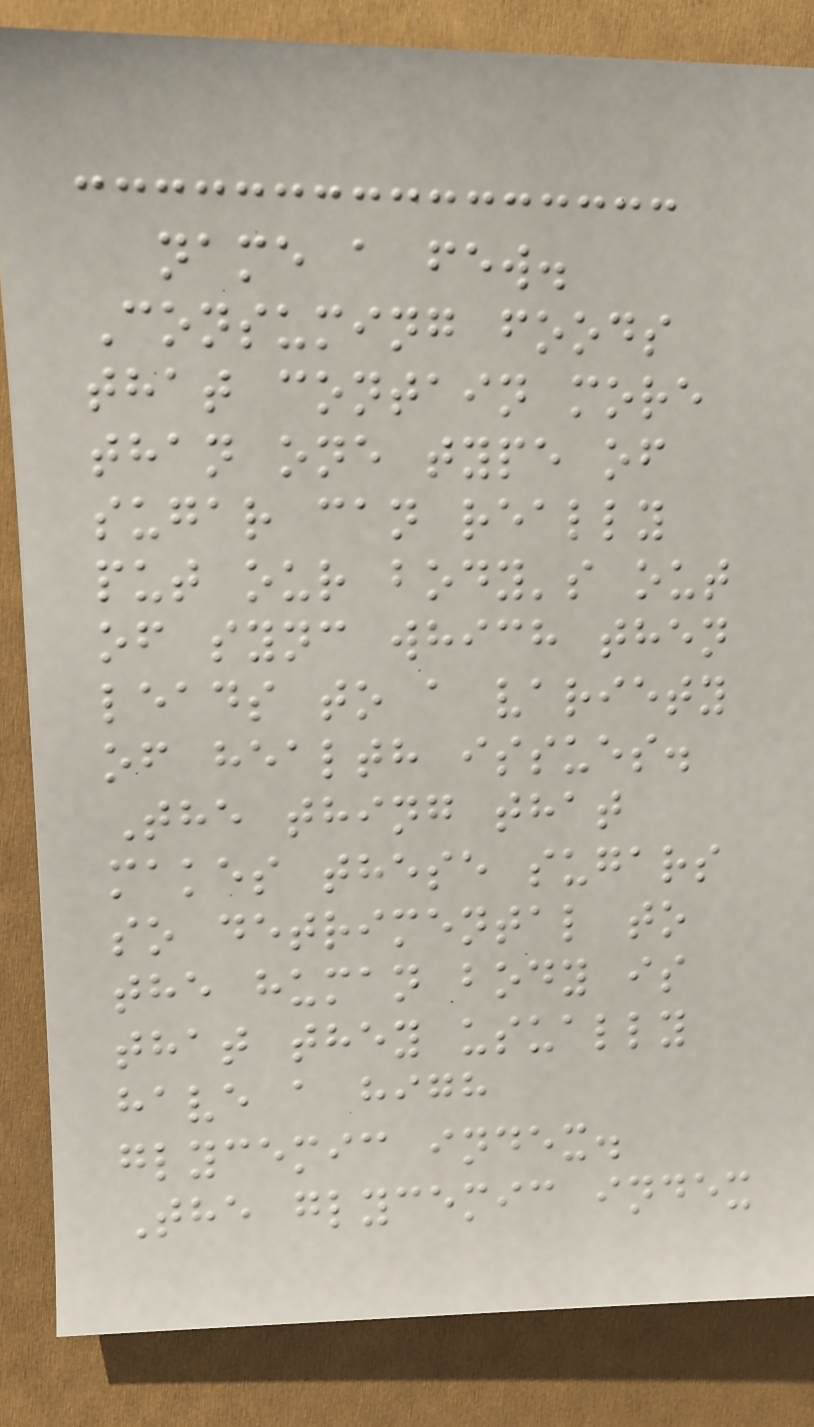name a few.
Consuming foods
that contain more
than one type of
sugar can really
put our body's out
of sync which then
leads to a variety
of health issues.
The thing that
makes these sugars
so detrimental to
the human body is
that they usually
have a high
glycemic index.
The glycemic index
